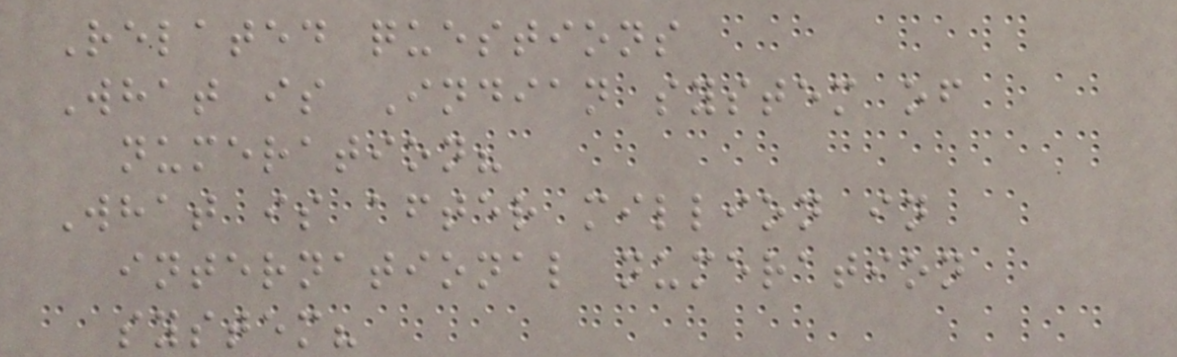Related questions
What is Indian system of
numeration?
What is after million in
international numeration
system?
